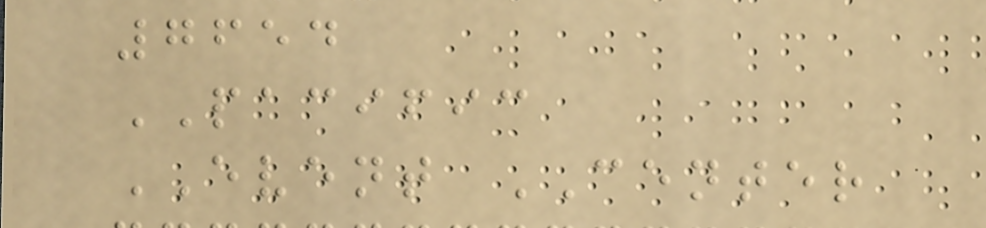7654
PACIFIC
EVENT CENTER
